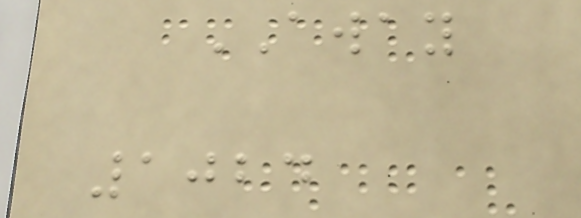AWAY
1024
